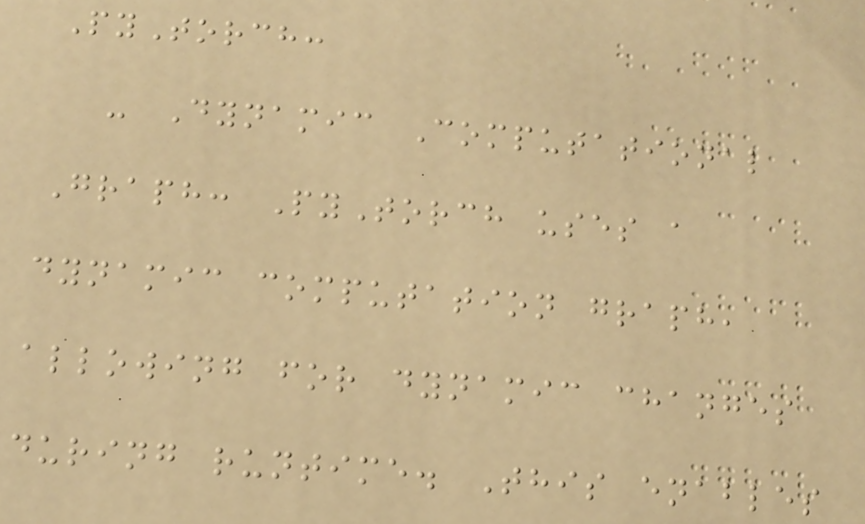PyTorch:
- Dynamic Computational
Graph: PyTorch uses a
dynamic computation graph,
allowing for dynamic changes
during runtime. This enables
